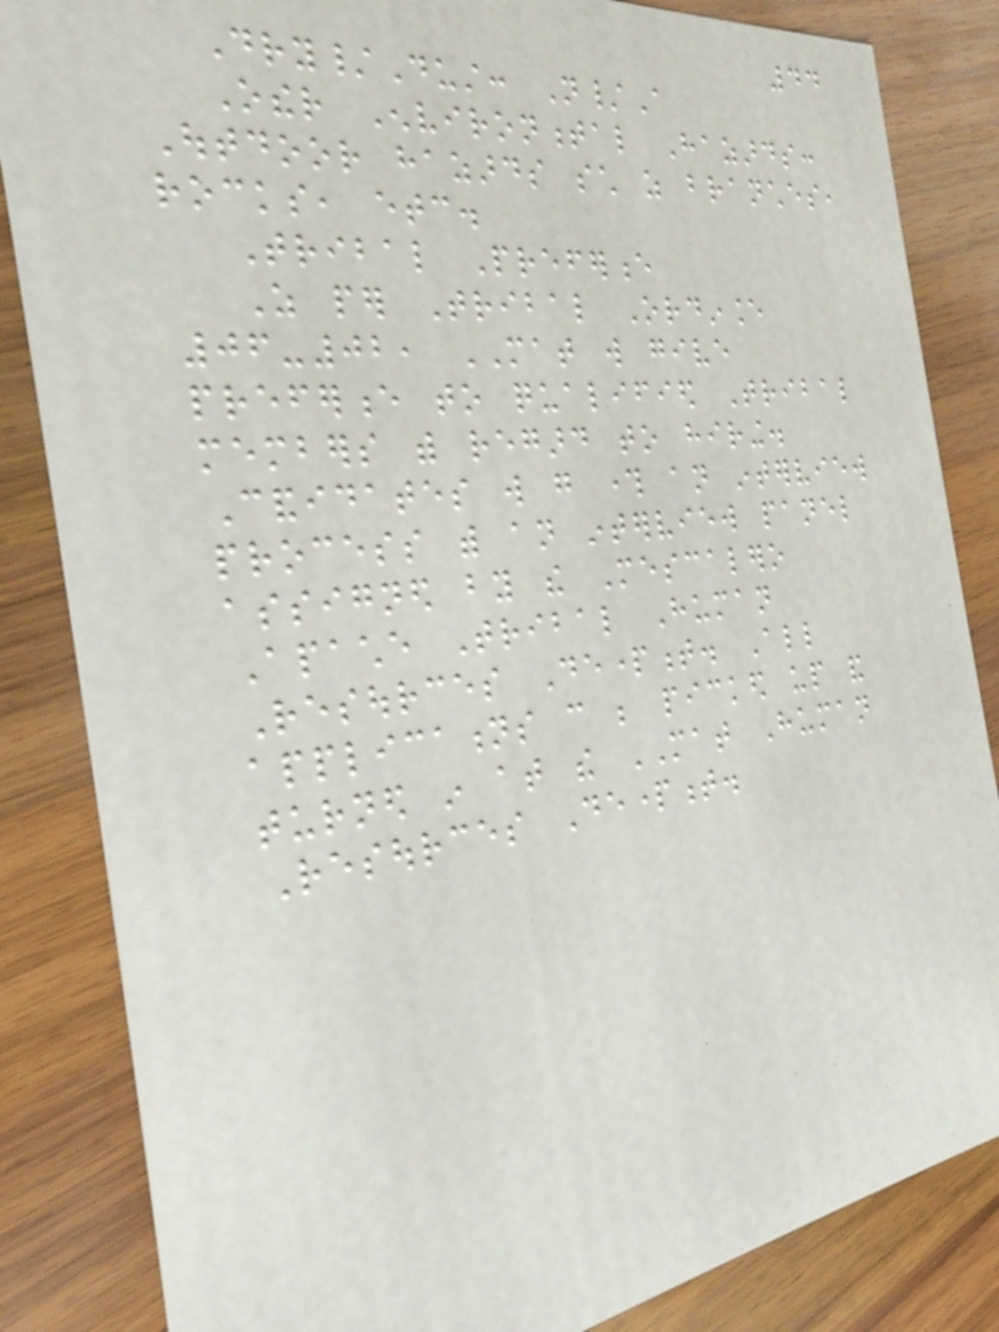44
Dry/Dust: N/A
Other Environmental Hazards:
Outdoor hazards such as branches,
rocks, etc.
Tribal Preference
As per Tribal Ordinance
06-02, MAT will give
preference to qualified Tribal
members with regard to hiring.
Candidates will go through an interview
process with an interview panel
assigned by the Mescalero
Apache Tribal Human
Resources Department. All
applications can be picked up and
turned in at the MAT Human
Resources Department.
